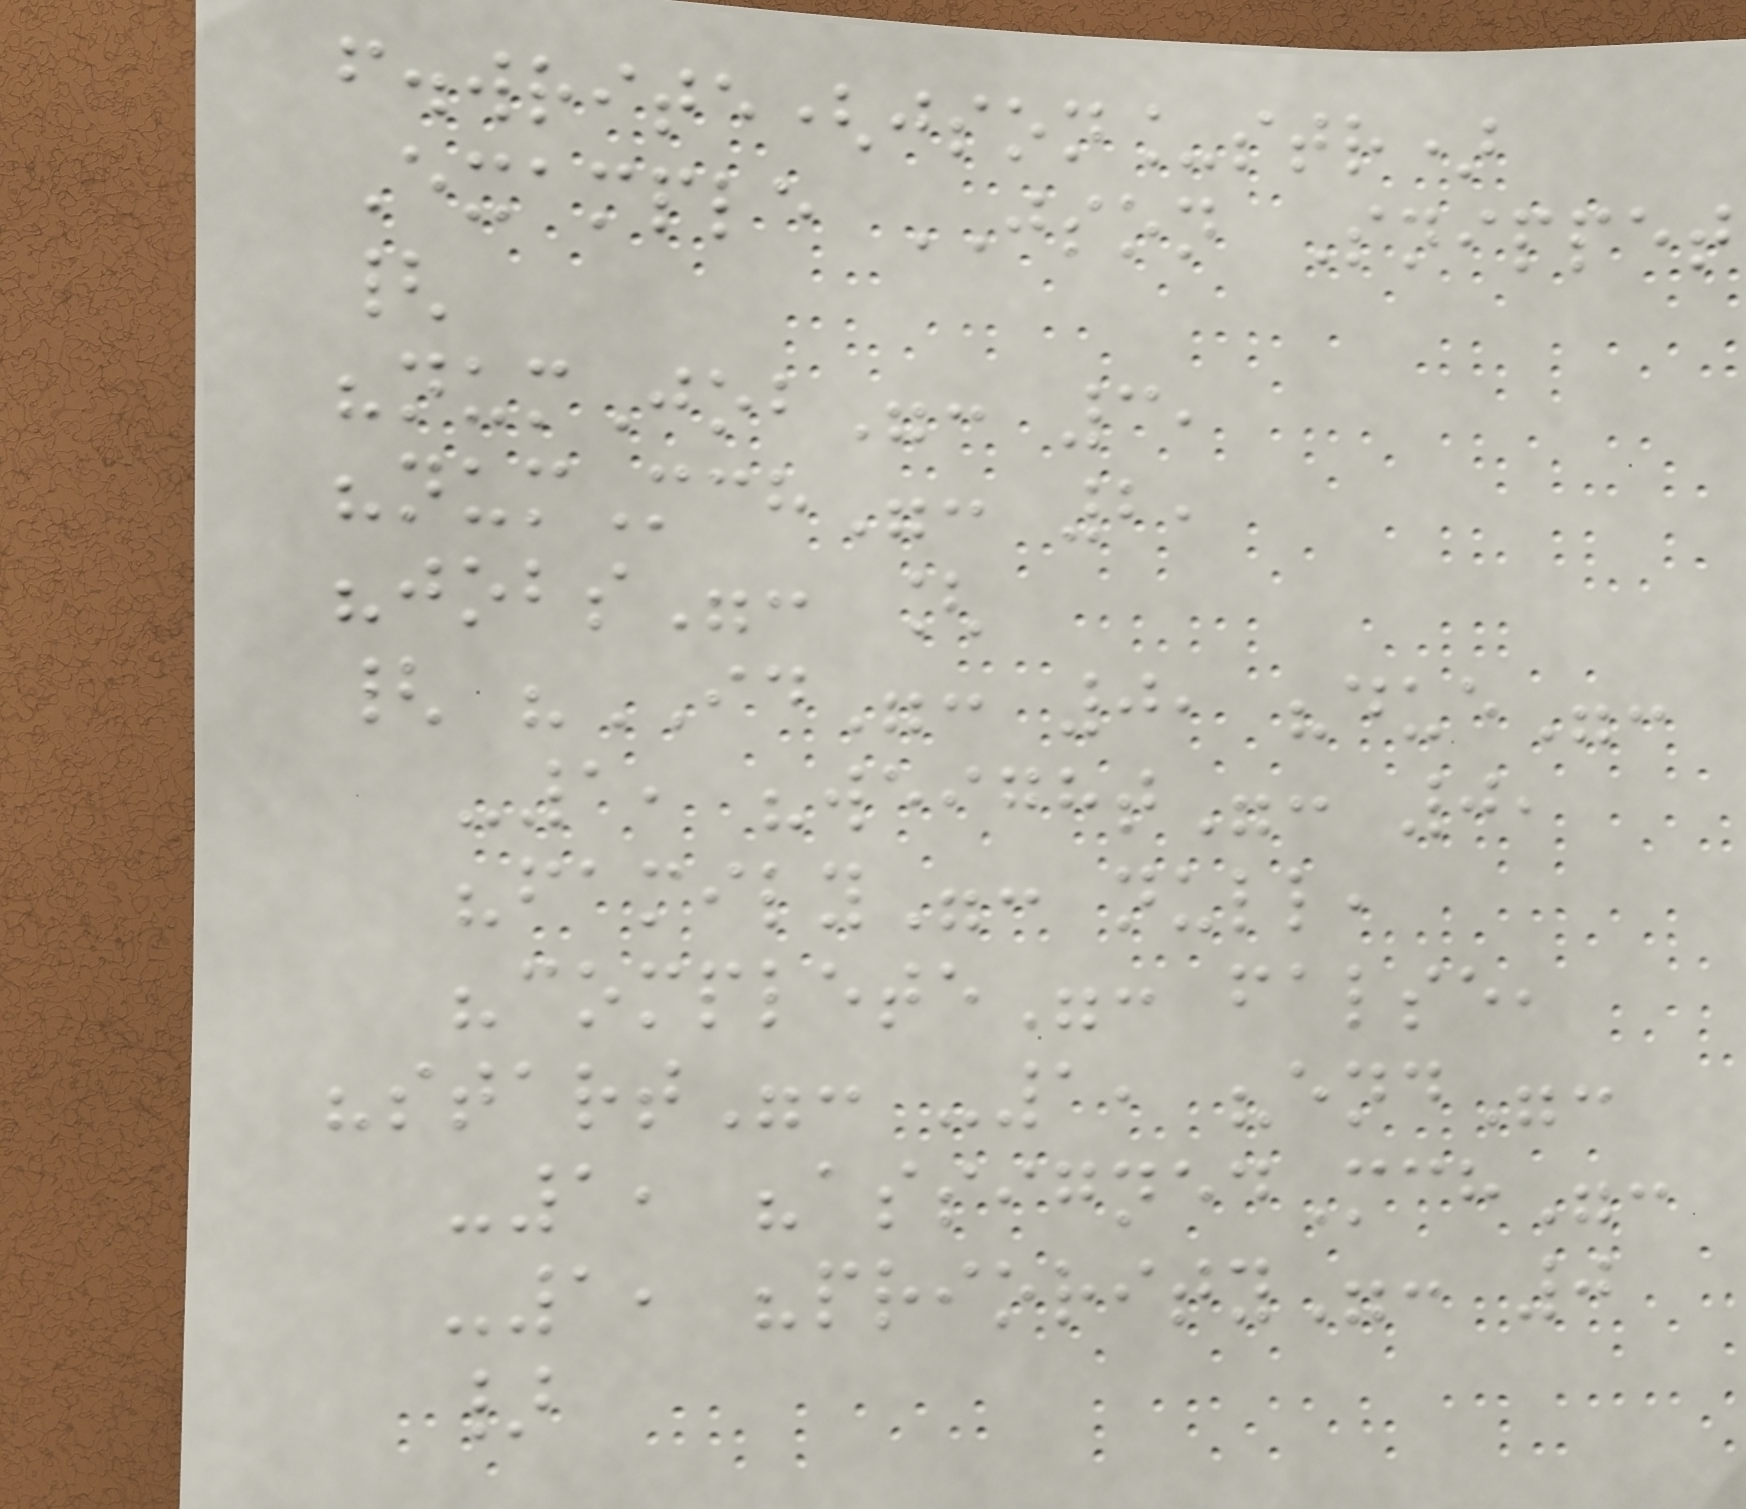f.write(json_str)
Example JSON Snippet
{
"numJob": 3,
"numMch": 2,
"jobs": [
{ "ID": 0, "due":
-1, "weight": 0,
"family": null,
"complete": false,
"start": -1, "end":
-1, "assignedMch":
-1, "priority": 0
}
